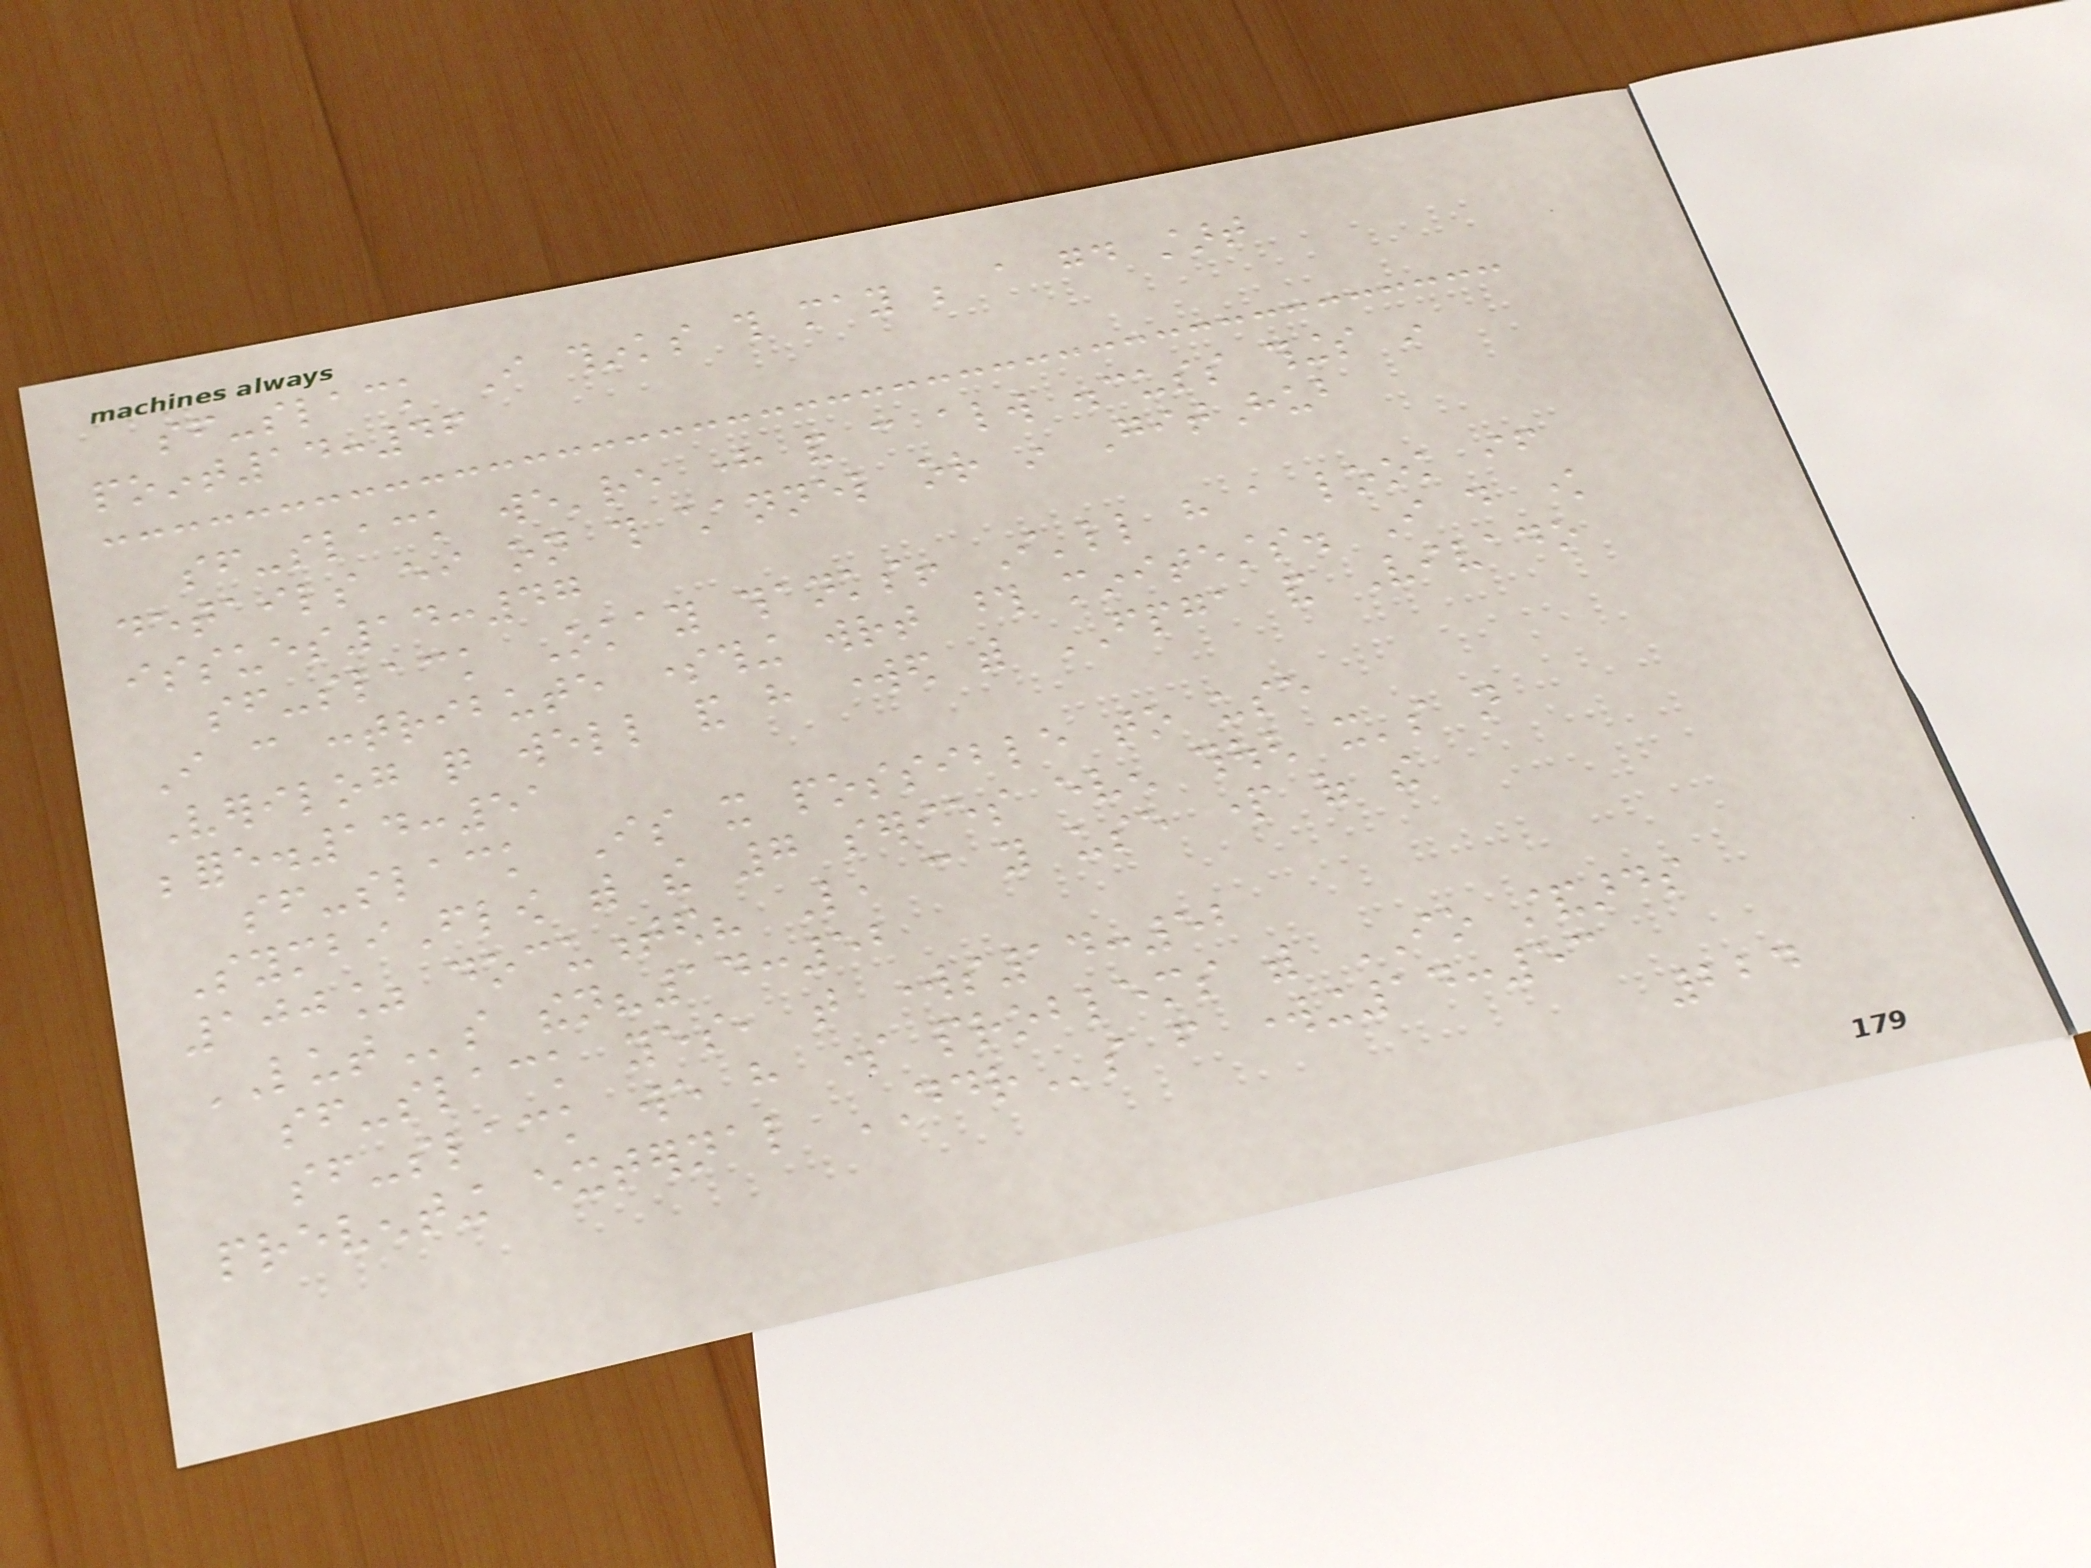sf-slack I thinks this may be a good start
point14:46
sf-slack we're here and can always discuss things in
details either on this channel or in GitHub
issues14:47
sf-slack Okay thanks! I'll have a look if
I can contribute something wrt those minitests. I do know
Verilog quite well and have worked with FPGA and Vivado
before.14:51
sf-slack Is it possible to use
SymbiFlow with the 7 series even though it's not
100% documented? Like, can you use part of the
LUTs then?14:52
sf-slack yes, that works14:52
sf-slack we have some problems with IO standards
preventing external DDRs from working14:53
224
